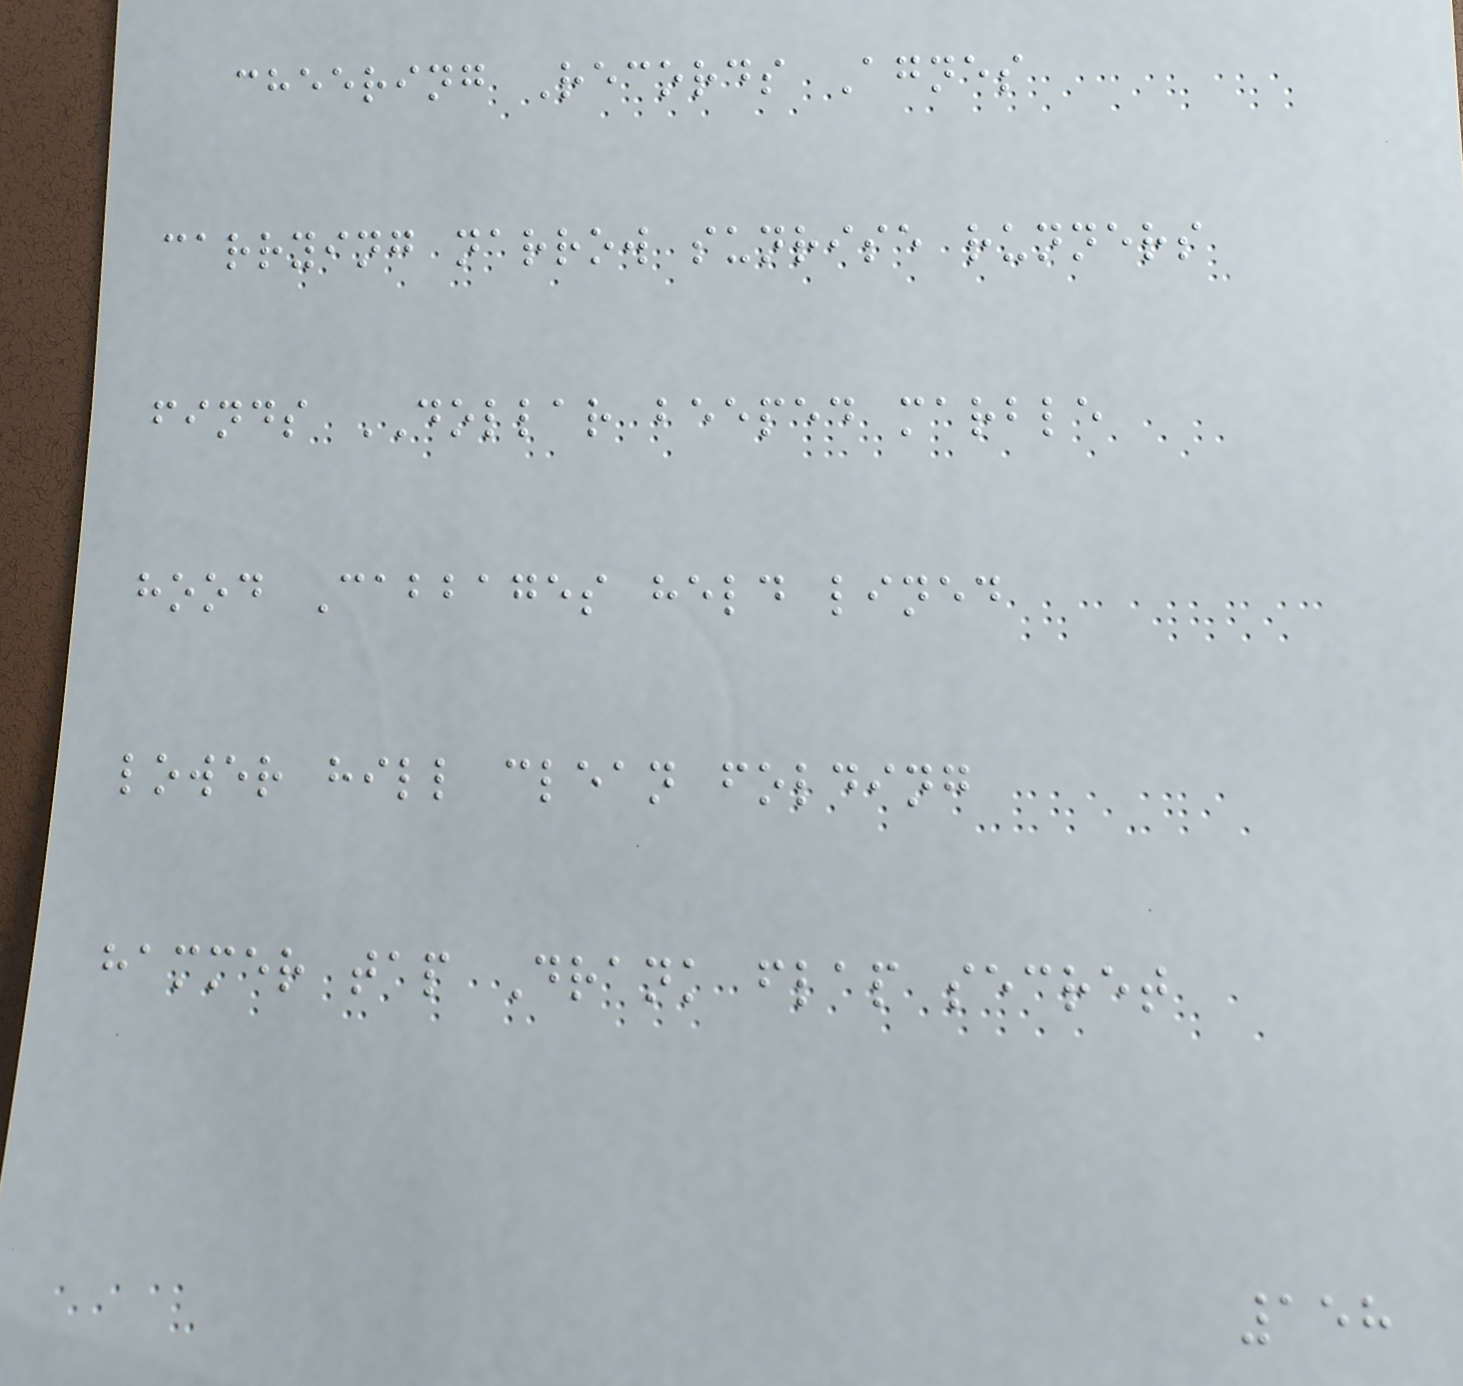cheering Records Agnes
carrying narrow sunrise runners
finds DOLLAR beeped marble
hood Cabbages held lined
lower hill clean folding
hammer tap Drank flap secret
158
